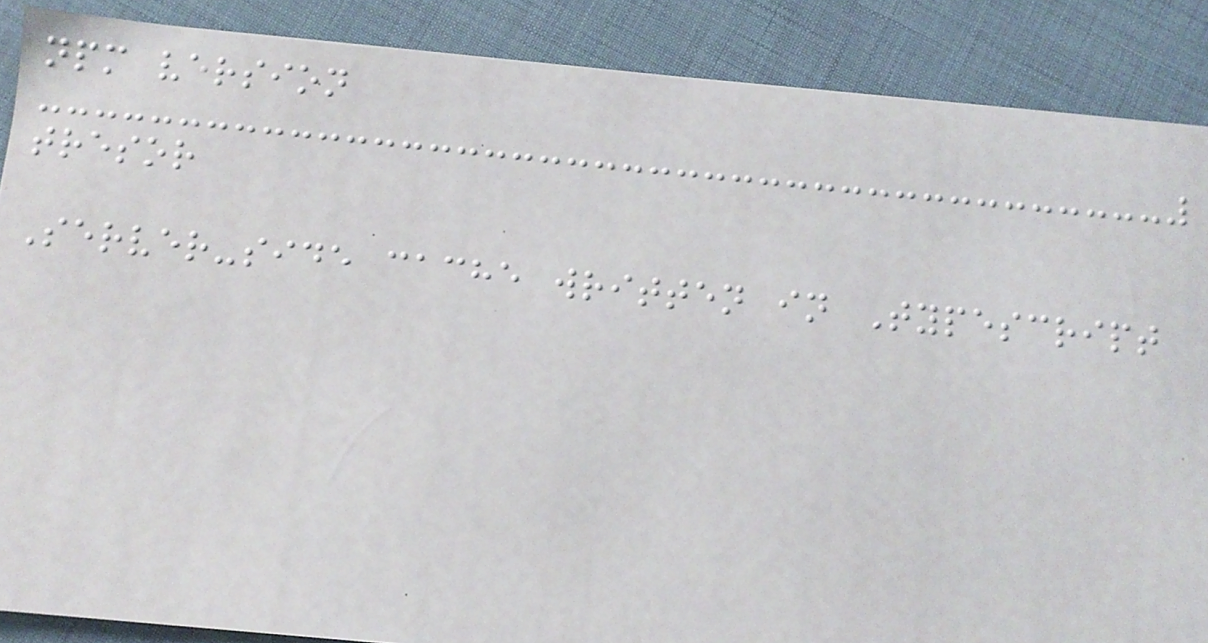npm version
tresor
Server-side cache written in Typescript
